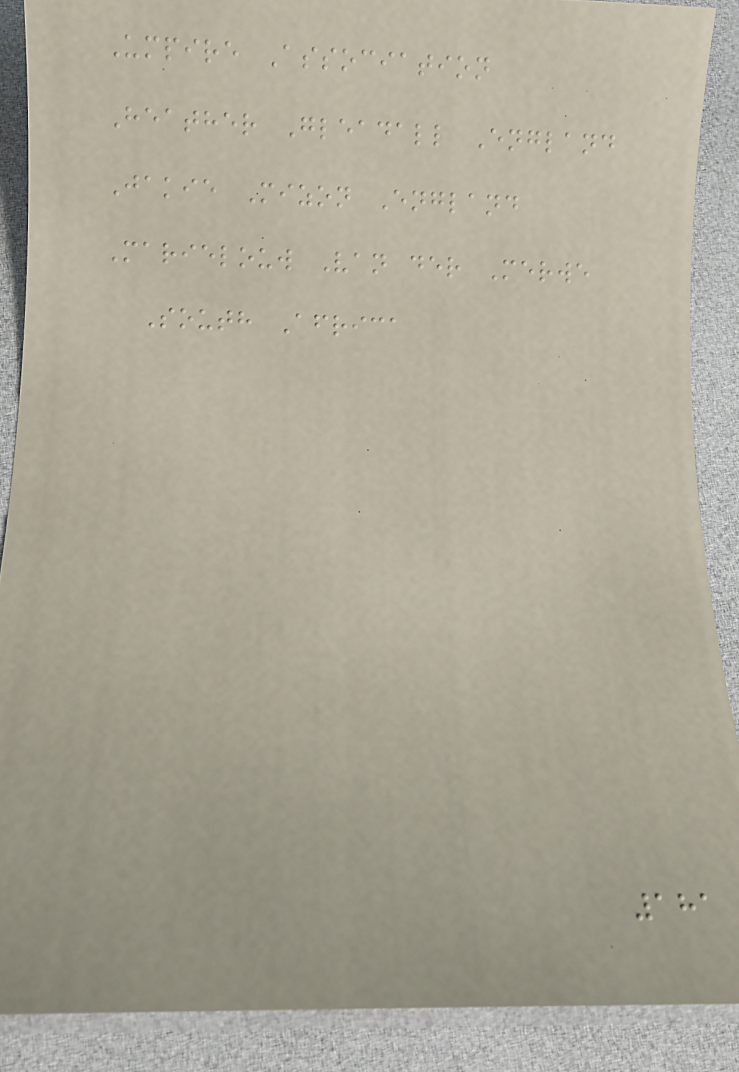Umpire Association
Heather Gleadall England
Jakie Mizon England
Marielouw Van der Merwe
South Africa
181
